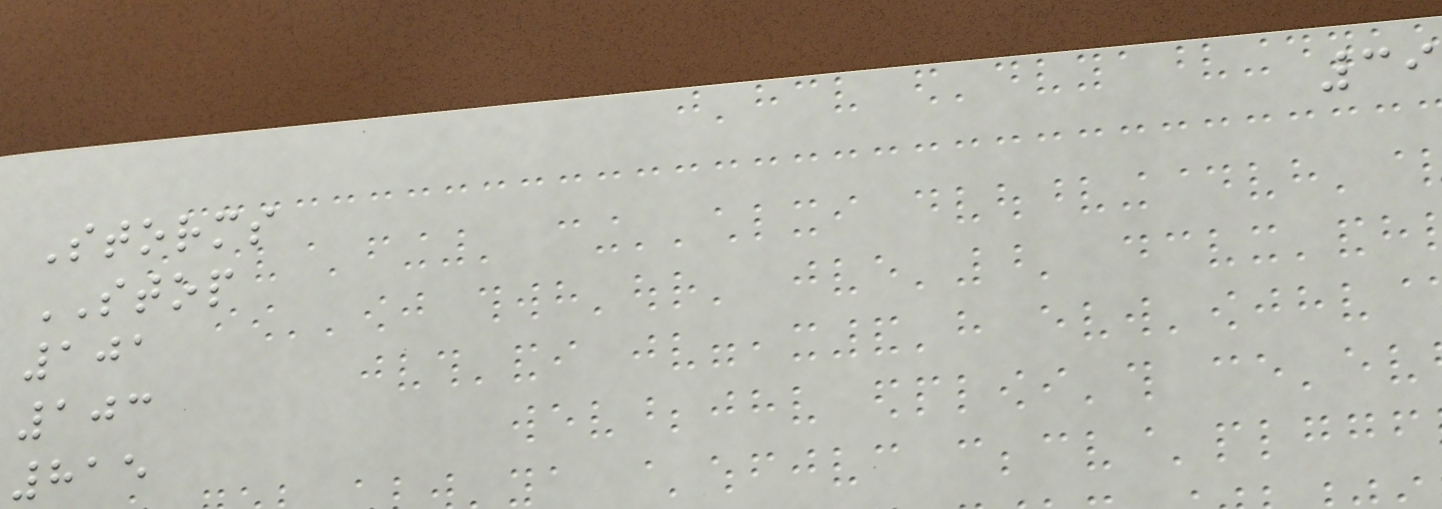39
Storms
STOP
101
103
815
